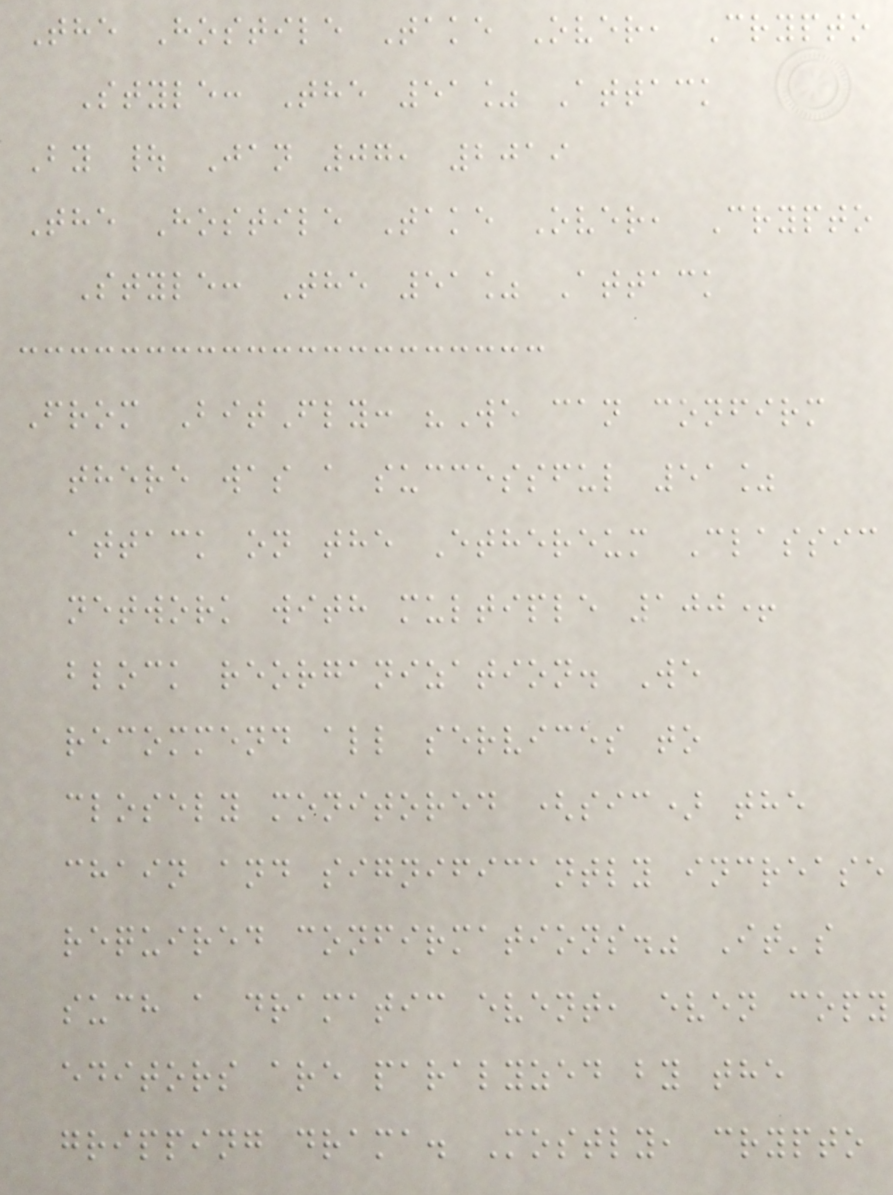The Hostile Take Over, Crypto
Style: The 51% Attack
By | Jan 07, 2019
The Hostile Take Over, Crypto
Style: The 51% Attack
From BitFly: "We can confirm
there was a successful 51%
attack on the Ethereum Classic
network with multiple 100+
block reorganization. We
recommend all services to
closely monitored (sic) the
chain and significantly increase
required confirmations." It's
such a dramatic event, even copy
editors are paralyzed by the
gripping drama. Mostly, crypto
